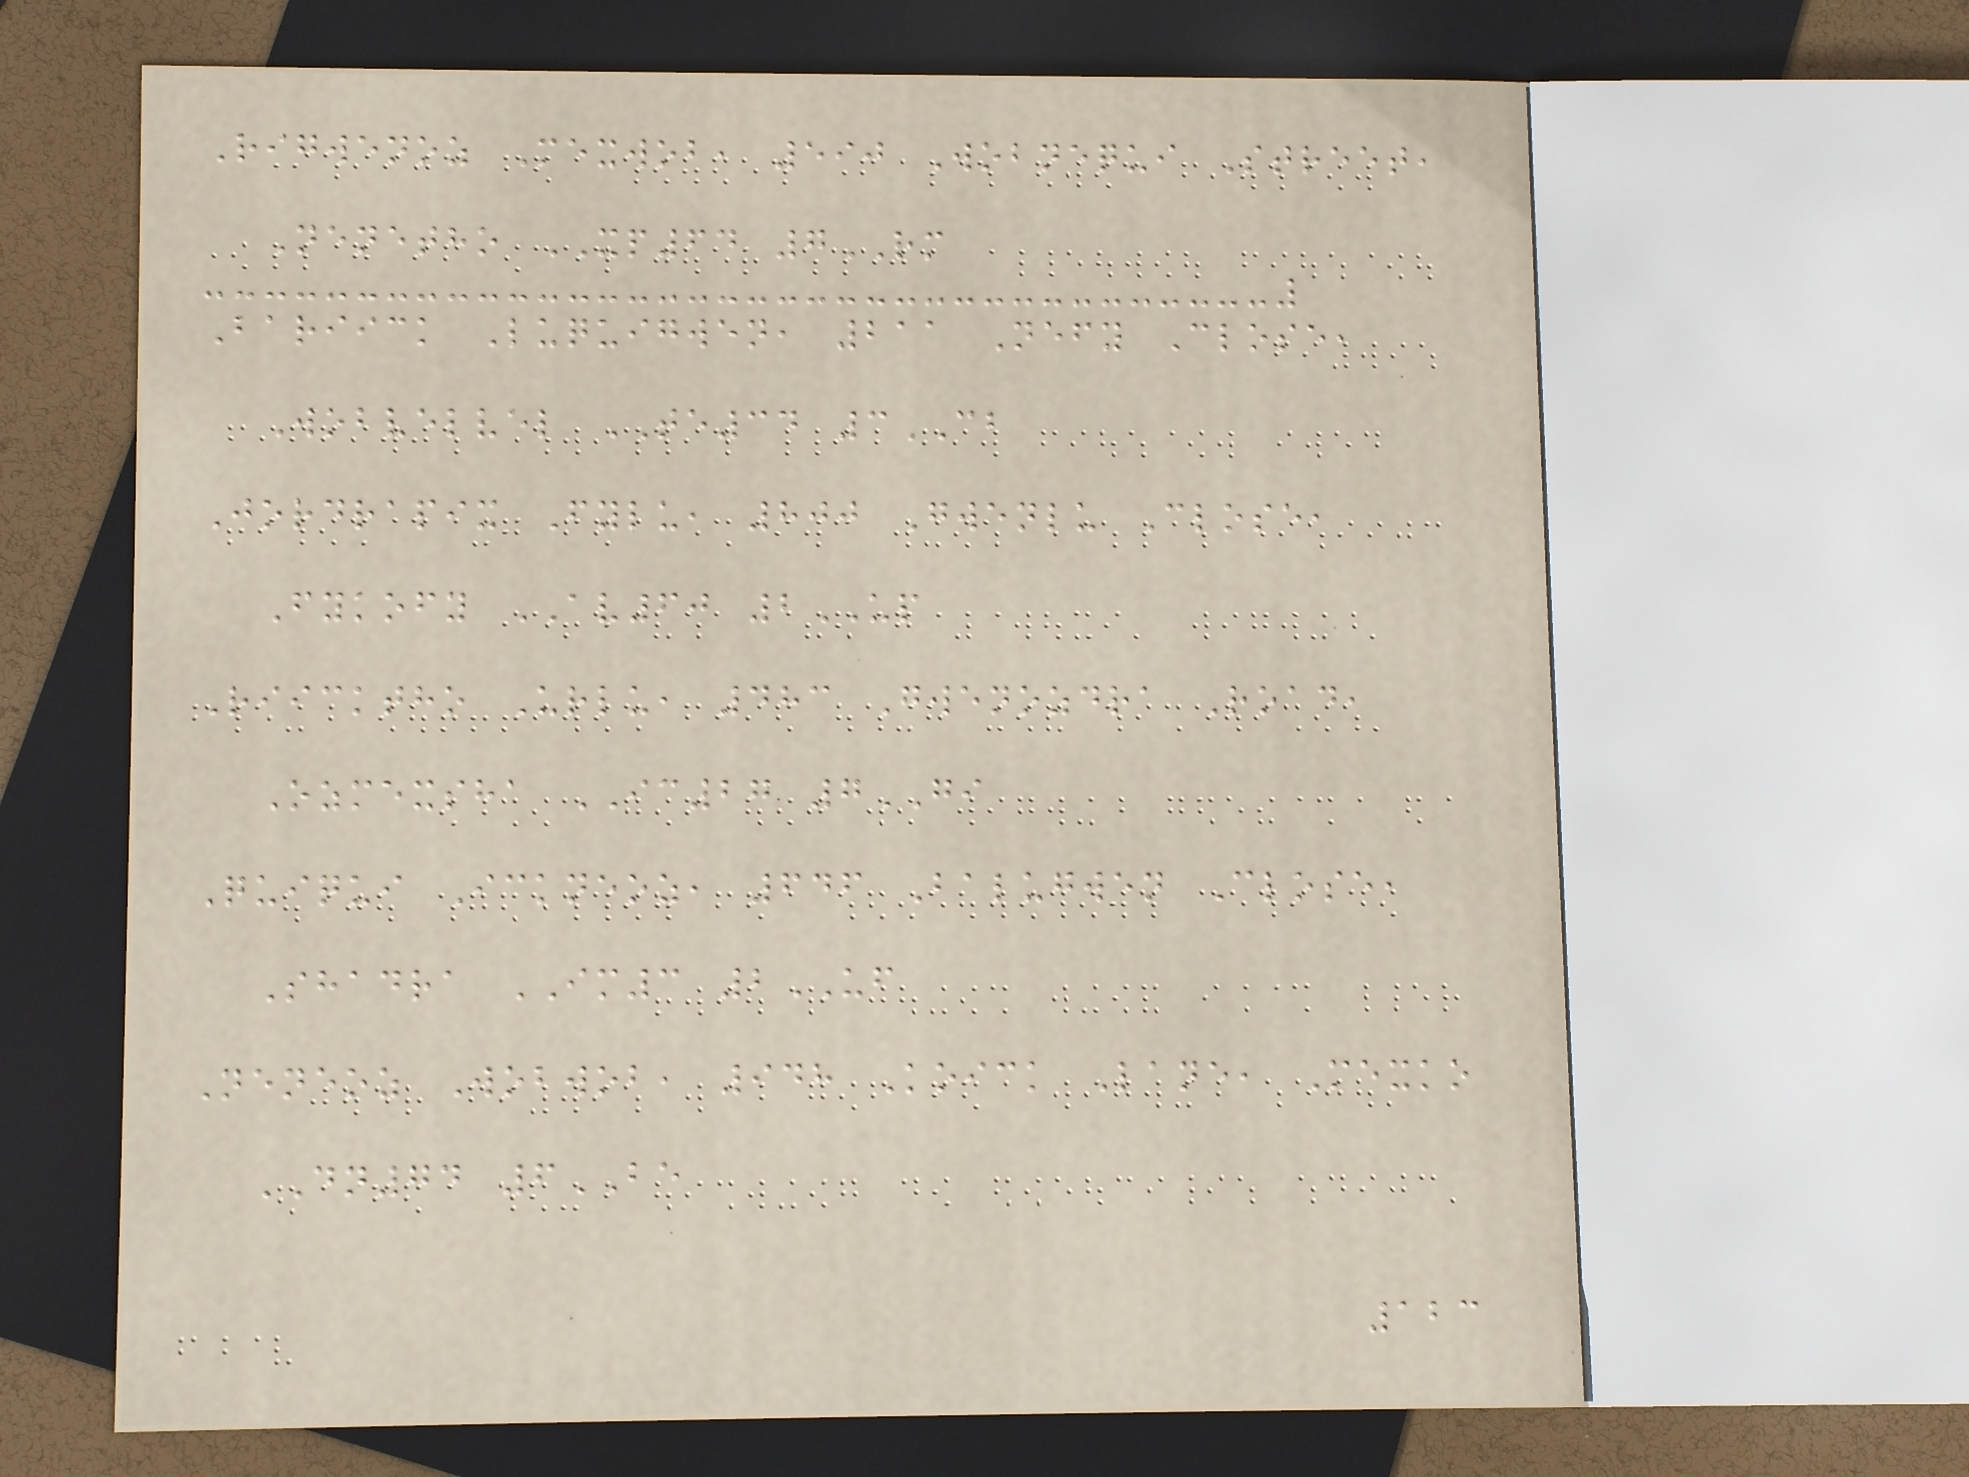Rigwenoz Mexwob, 590 Wobnequi Street,
Nenetho XP64 7RM
Bariick Luquigwen, 211 Nefy Close,
Wobvelvel TE34 3CB
Jordrapix Fylu, 800 Gwenlu Close,
Fykofy AV60 2UP
Riicktho Urlu, 483 Gwenozdra Road,
Ozmexsha IC27 7GI
Quiqui Ickneoz, 646 Balugwen Close,
Shadra IM3 2UF
Neneoz Wobwob, 948 Koick Lane, Mexko
DN74 6BE
123
